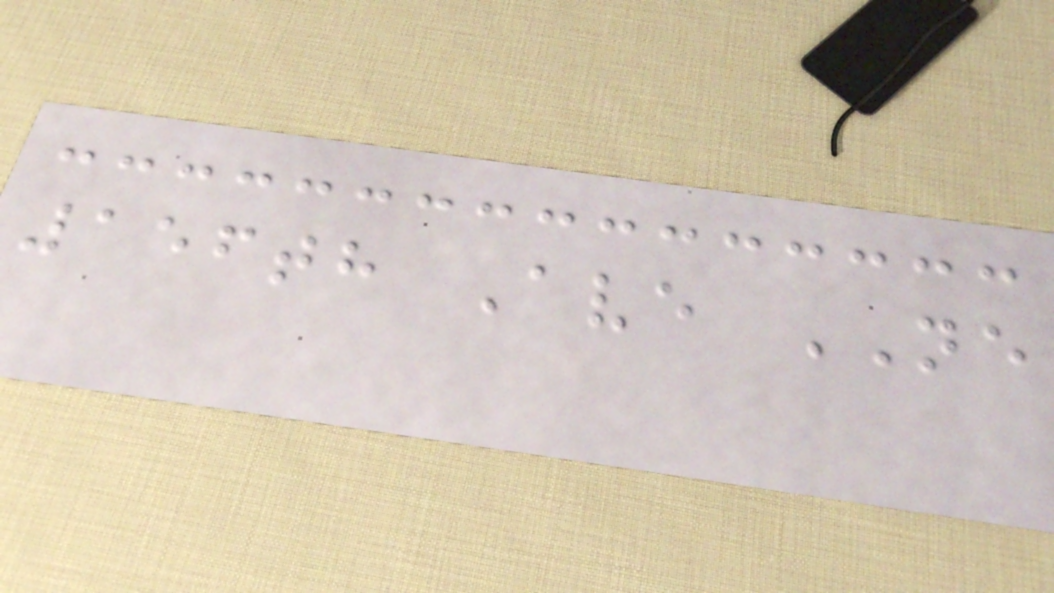156th Ave NE
